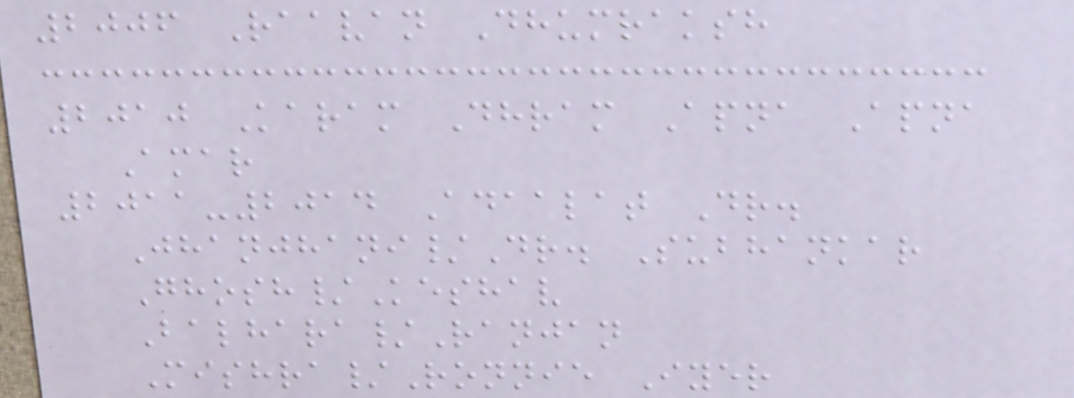2006 Raavan Dhumraksh
2010 Karam Dhram Apna Apna
Amar
2011-2014 Adaalat Dr.
Jhanjhani/Dr. Subhankar
Ghosh/Keshav
Balhara/Ranjan
Mishra/Ronnie Iyer
